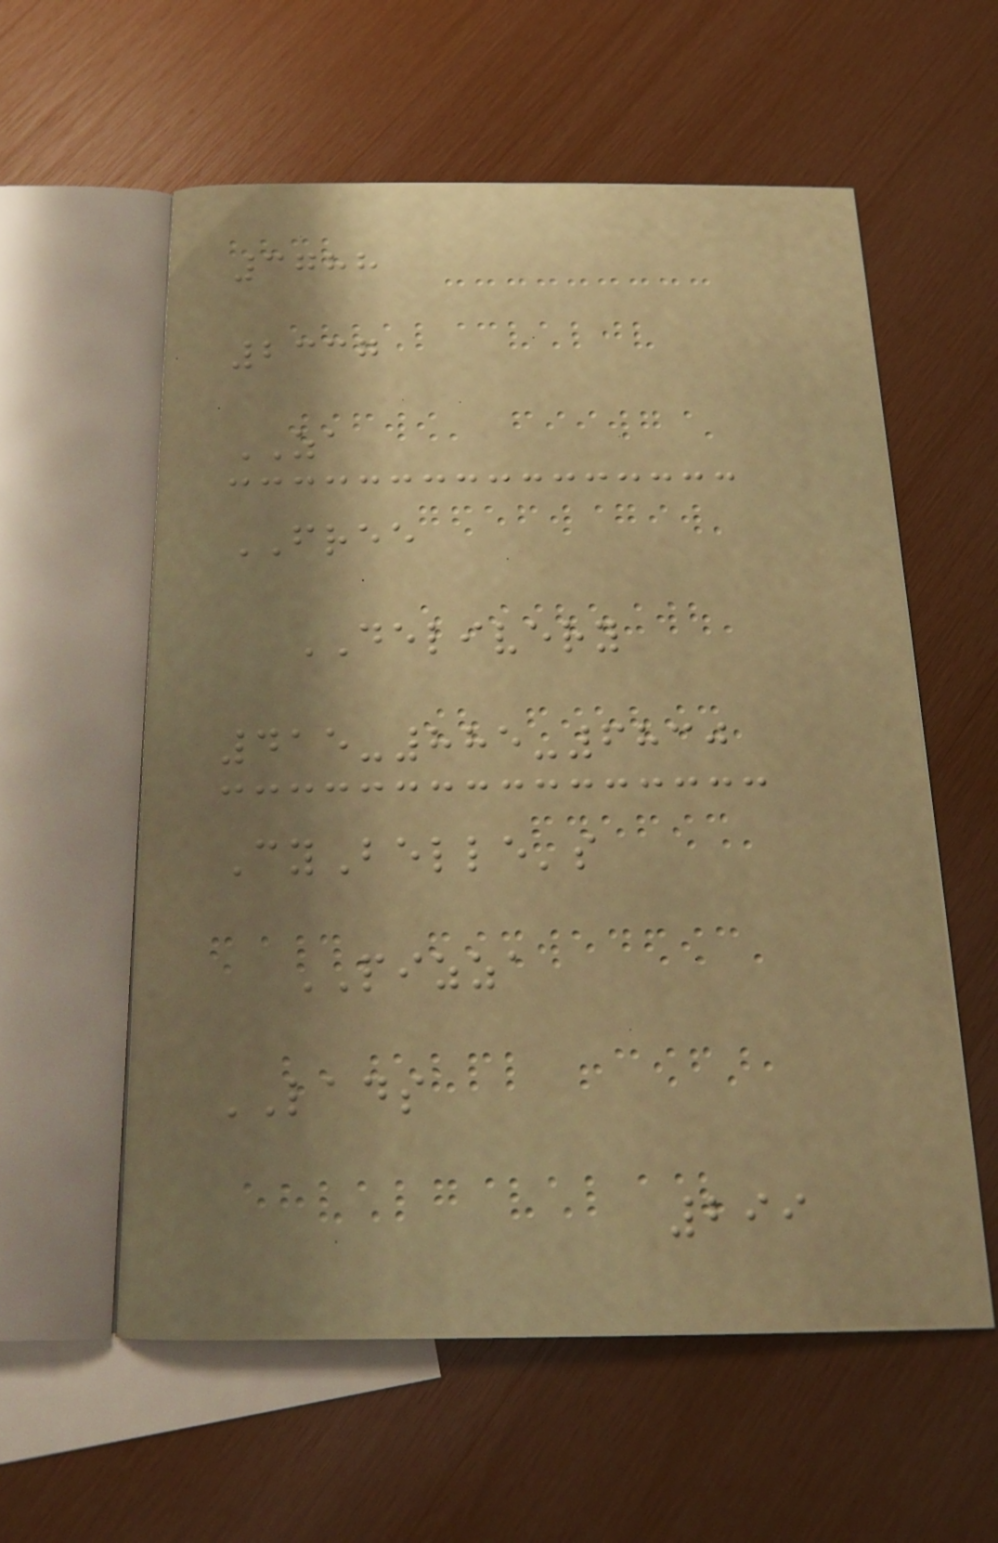3788
2337
ZA
FREE
DELIVERY
415-885-6830
CyBelle's
PIZZA
LADS
299
